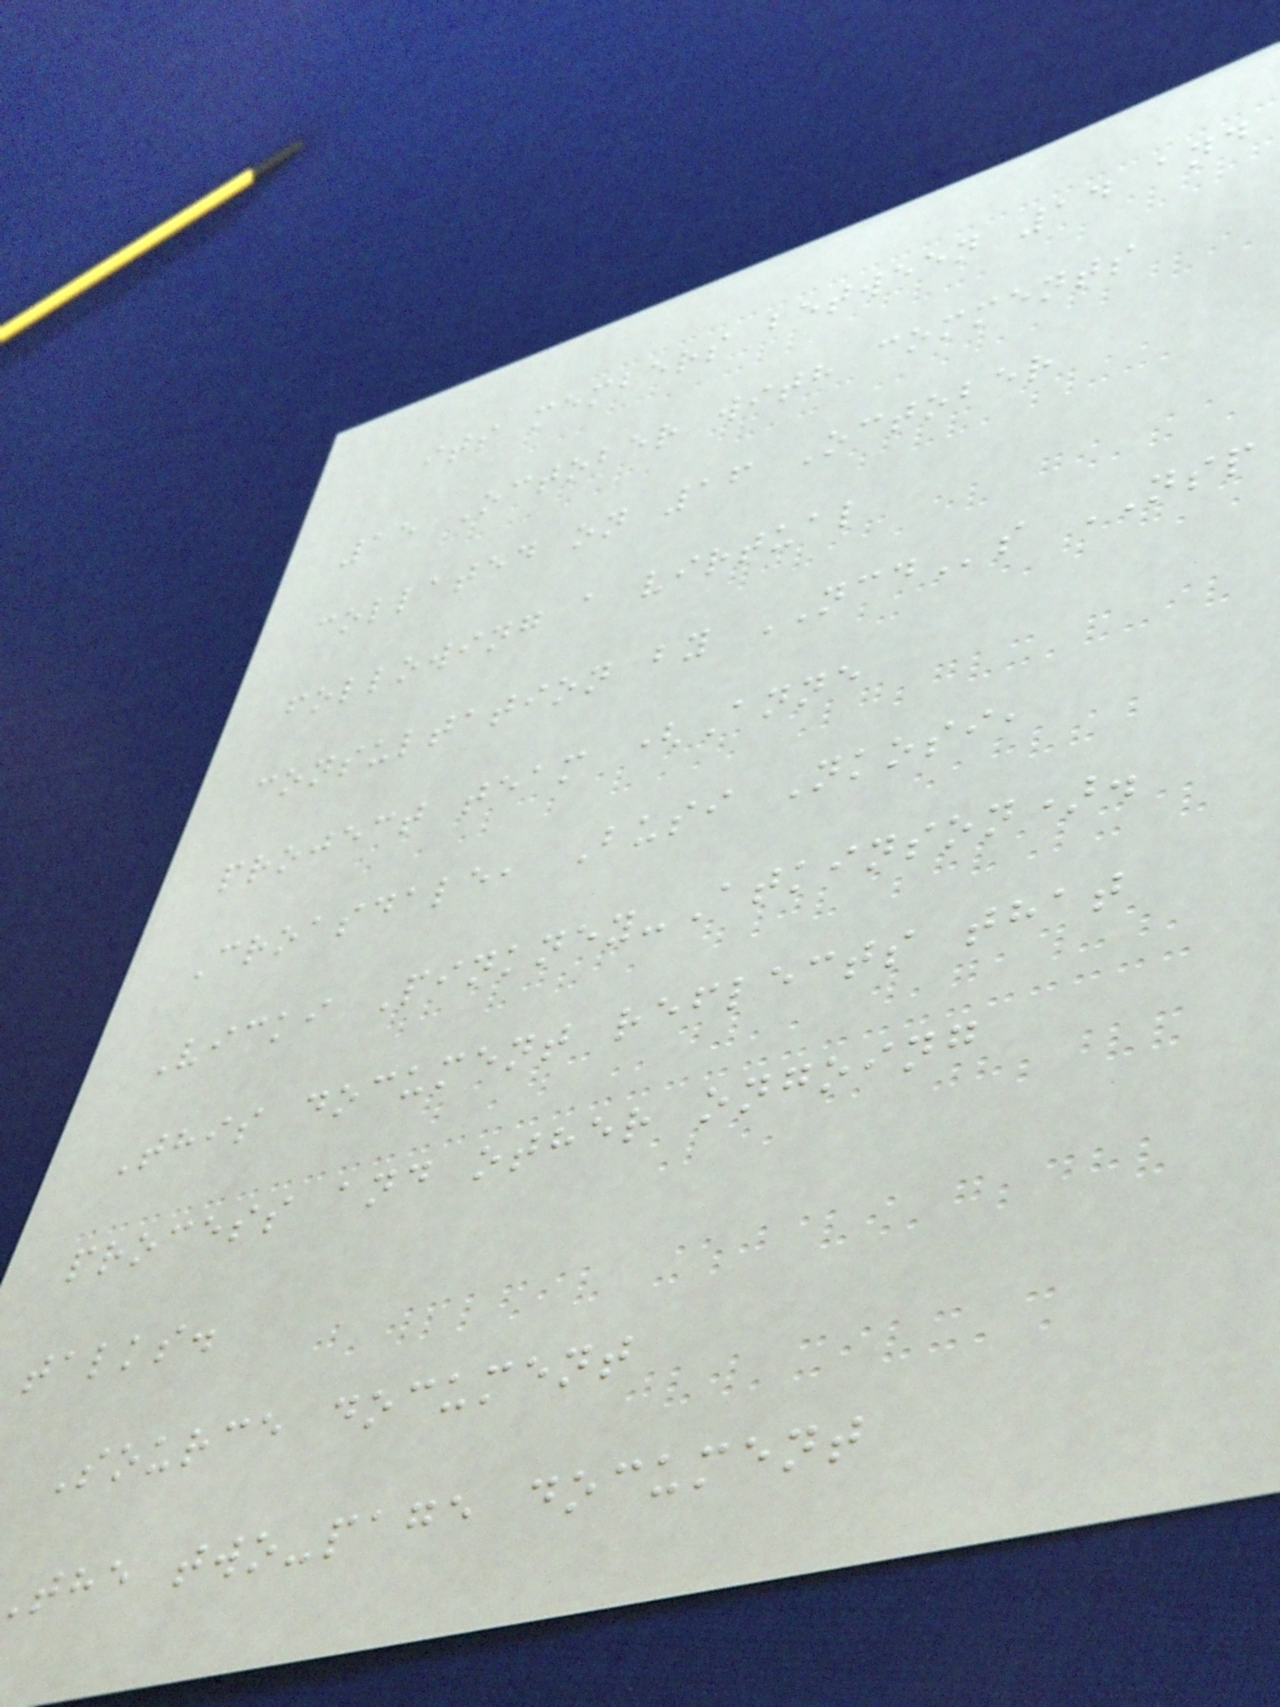its members between 14 and
15 October with comments
collated on 16 October
following a virtual
consultation by NCDs NSP
project team (Anne
Croasdale, Busi Nkosi,
Vicki Pinkney-Atkinson).
This document reflects that
process and other ongoing
talks.
Source document
the two-page document
